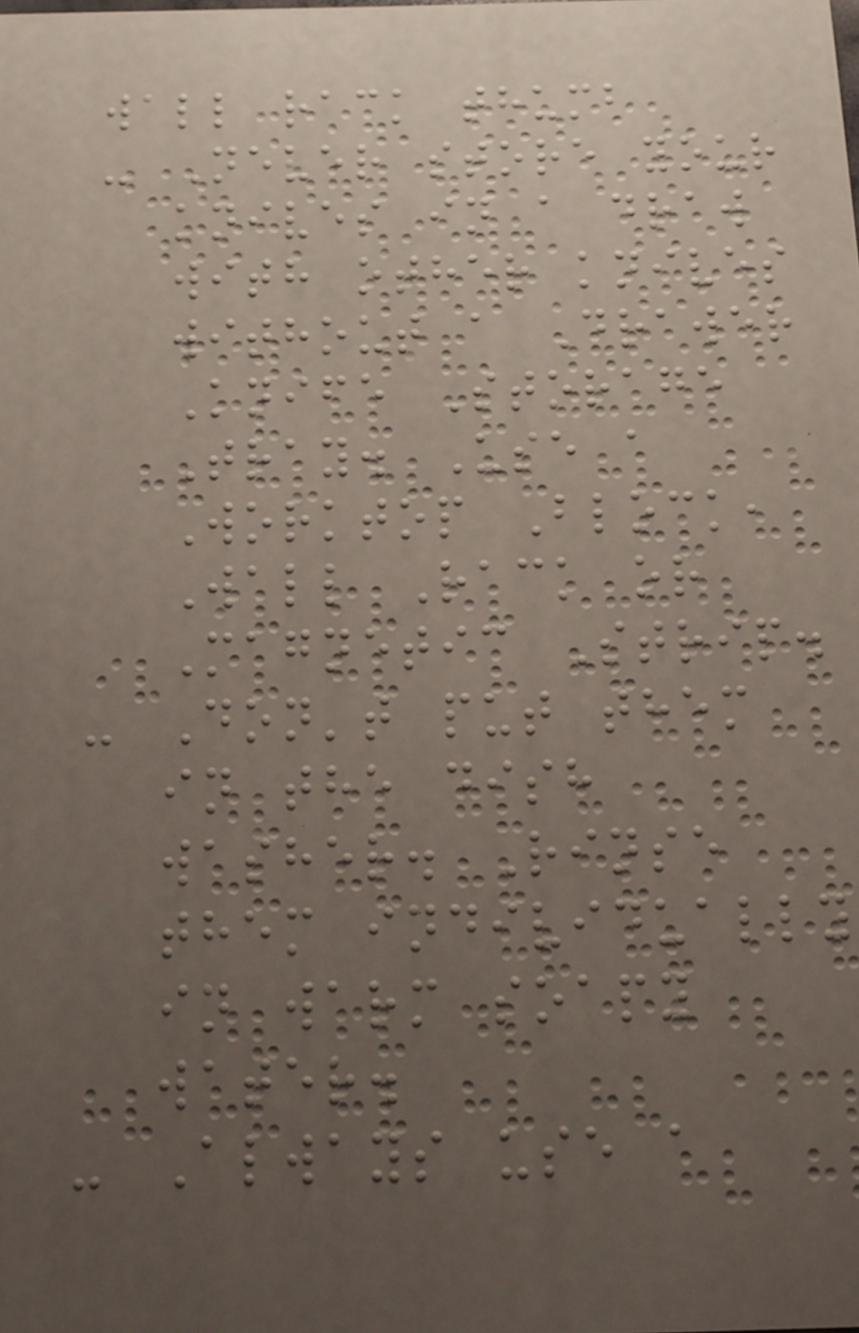wall rack thumb
- Never store your
knives in a draw
with other knives
without a Drawer
Knife Storage
Tray. Use a
Worktop Block,
Wall Rack or
Magnetic Strip.
- Don't put them
in the dish
washer. Rinse
them individually
in warm soapy
water.
- Always use a
